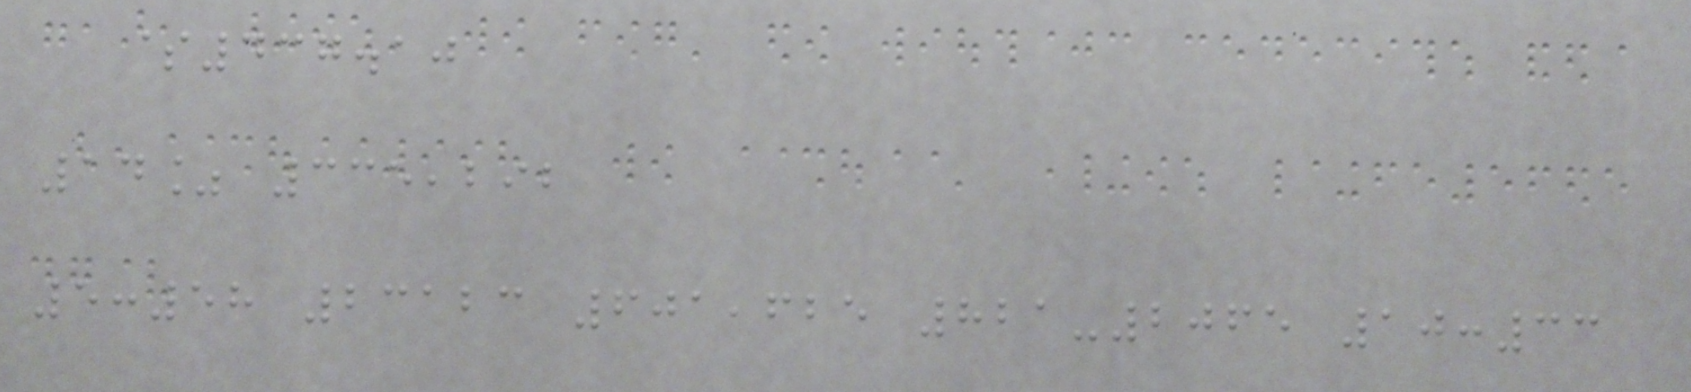$437.10
14% 335,292
5:58 23123 601,625 821-2065 10:33
